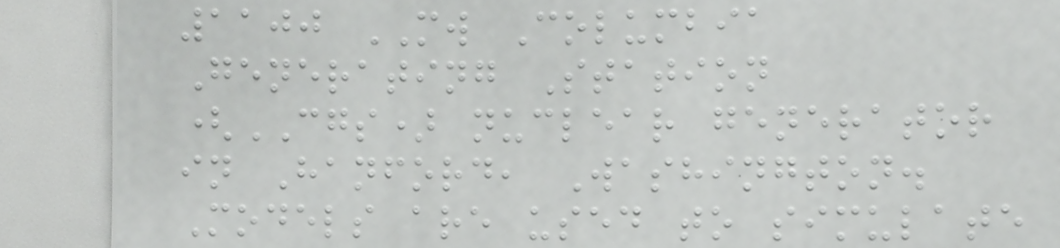1100 MW Columbia
Generating Station
(CGS) nuclear generator
in Hanford, Washington.
Models are used to simulate
